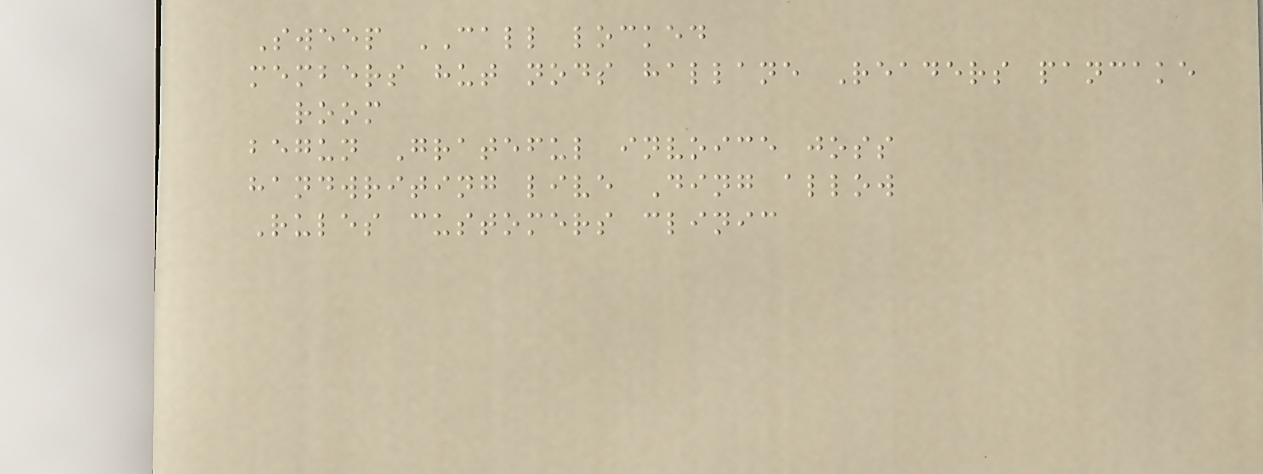Sweep CALL locked
members hut nods hallane Readers pancake
room
begun Grateful invoice joss
handwriting live Ding allow
Rules customers clinic
